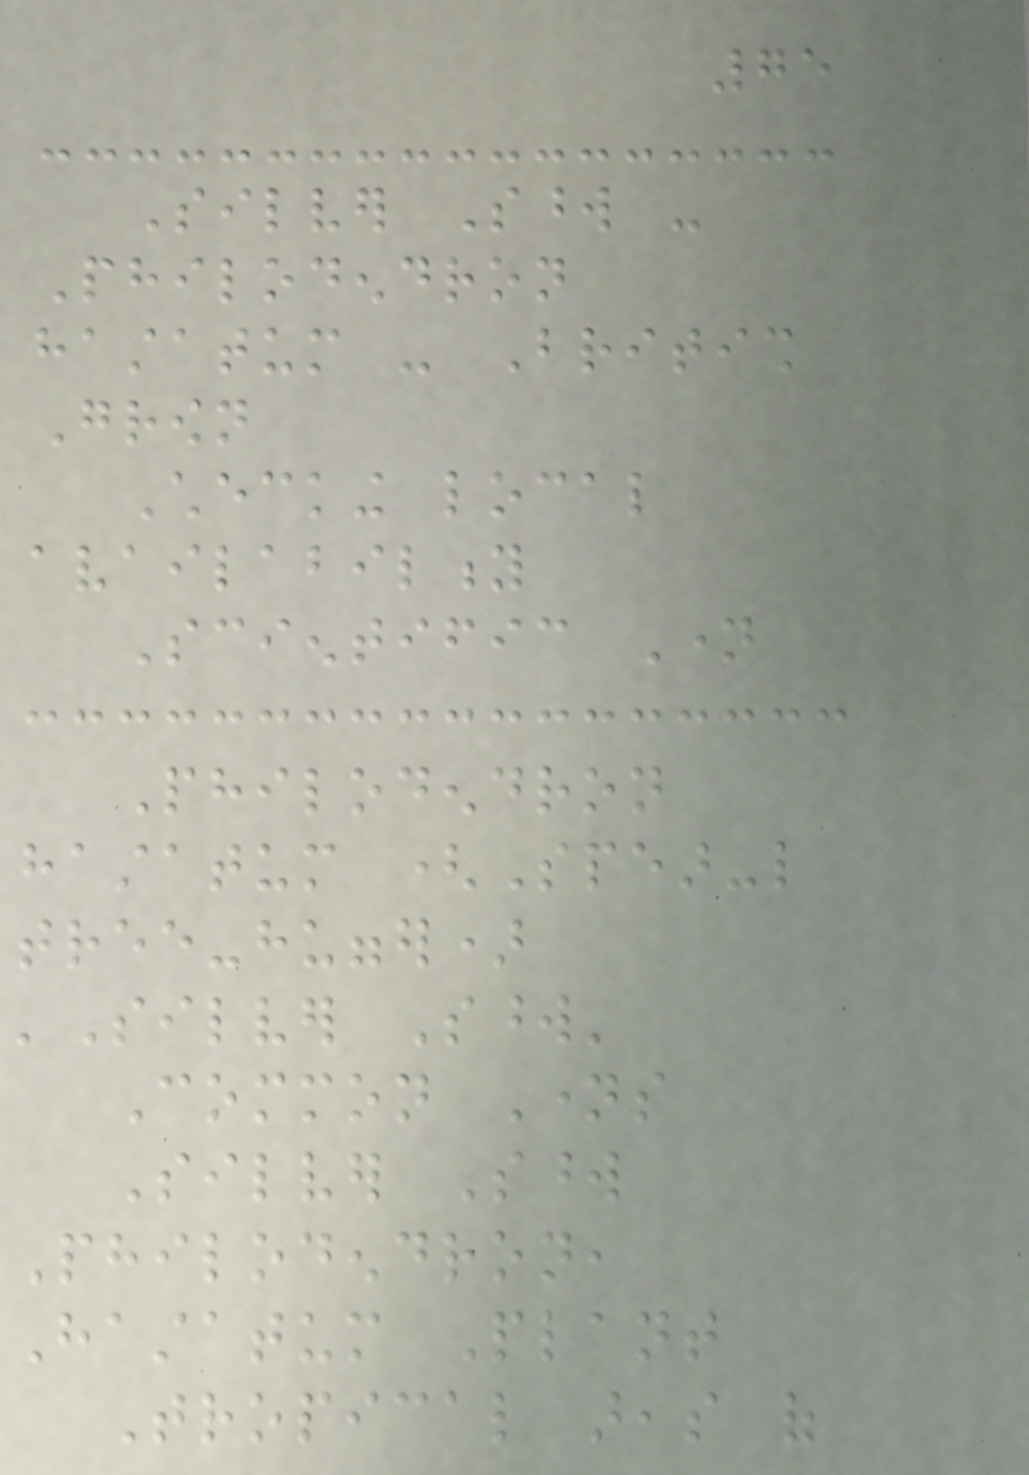75
Silver Sword -
Philodendron
hastatum - British
Grown
Checking local
availability
Scientific Name
Philodendron
hastatum (Spear-like
tree-hugger)
'Silver Sword'
Common Names
Silver Sword
Philodendron,
Hastatum Plant
Tropical areas of
